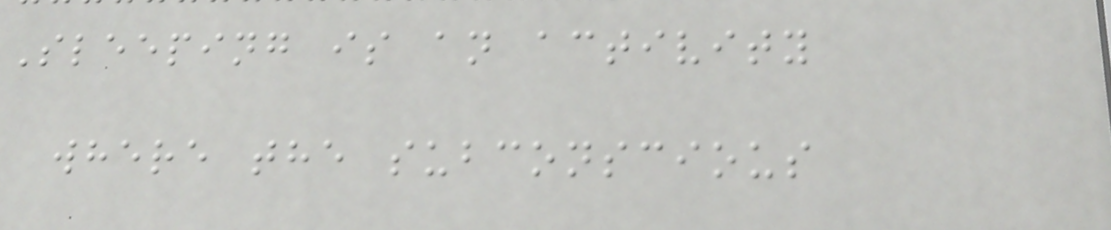Sleeping is an activity
where the subconscious
